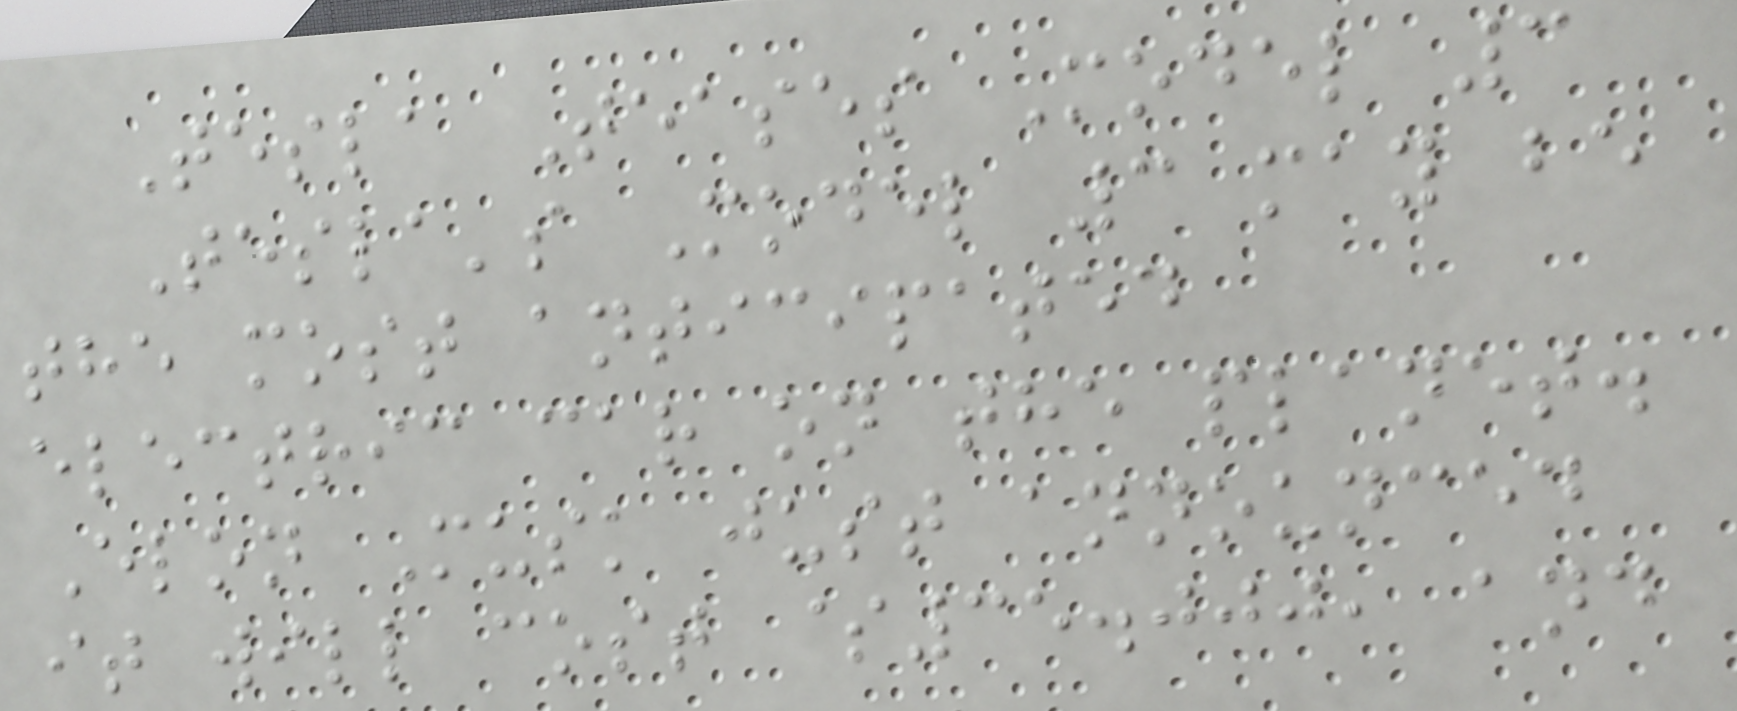Tesla Teases Model 3
Tesla's Model 3 may be
the most anticipated
electric car on the planet.
Elon Musk just announced
it will cost $35.000, and
